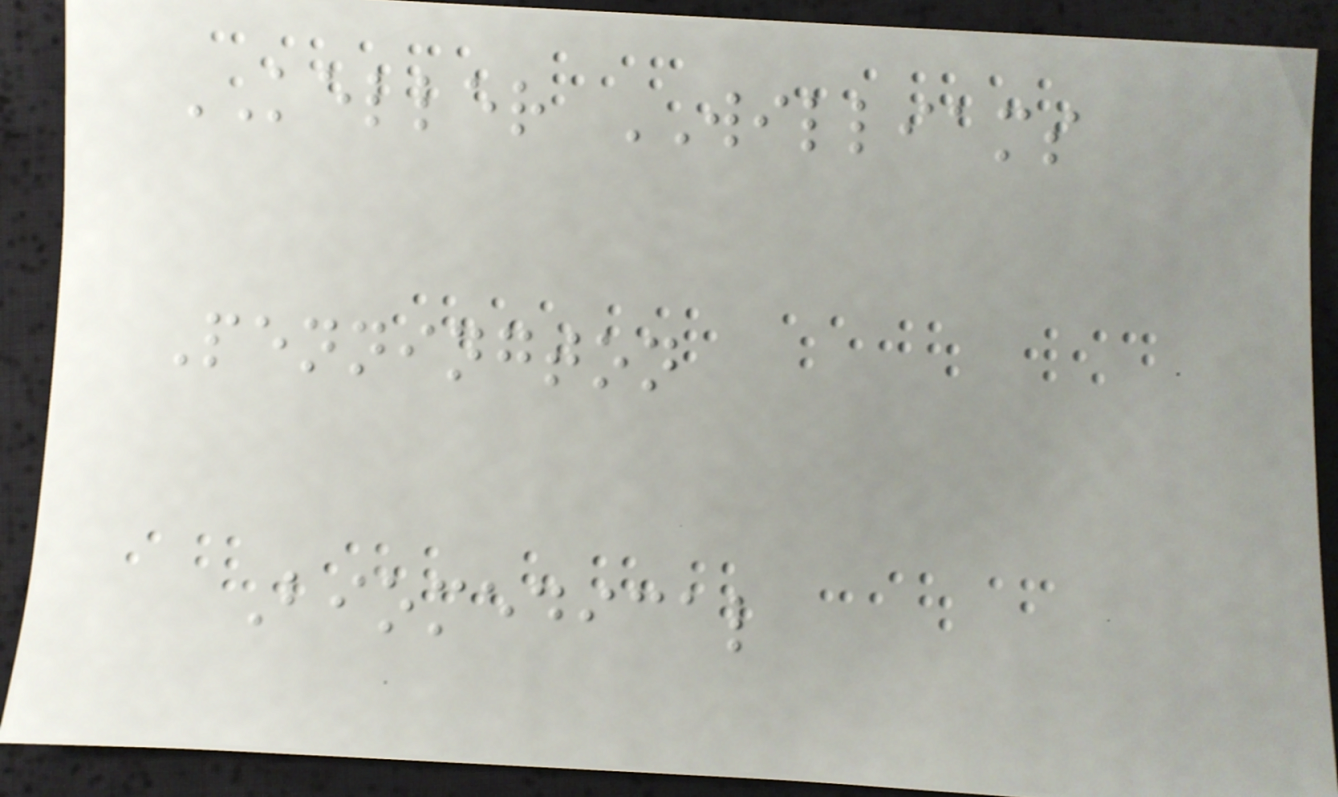KELLER WILLIAMS
Pennington
Biomedical
